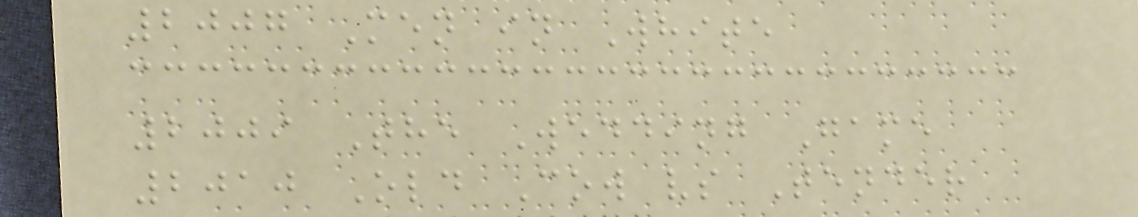2007 Men in White
2009 The Wedding Game
2010 Old Cow vs Tender
